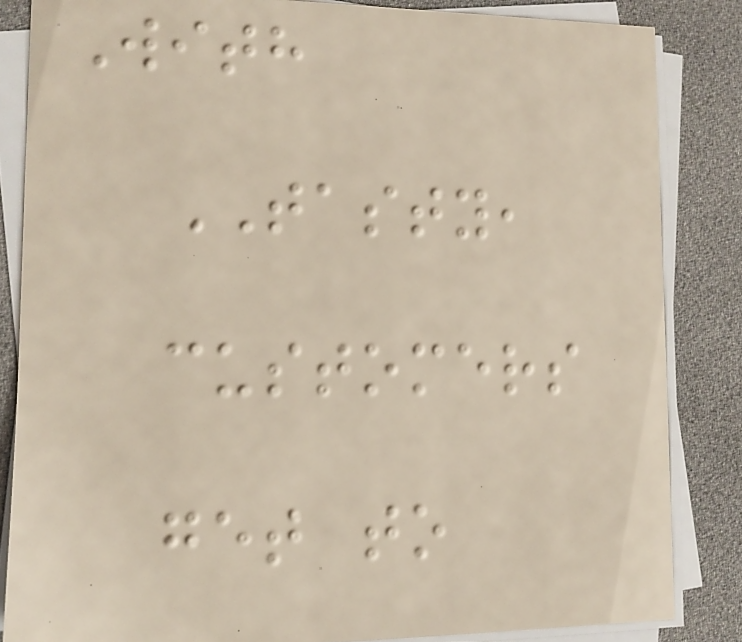With
TASTY,
customers
get to
